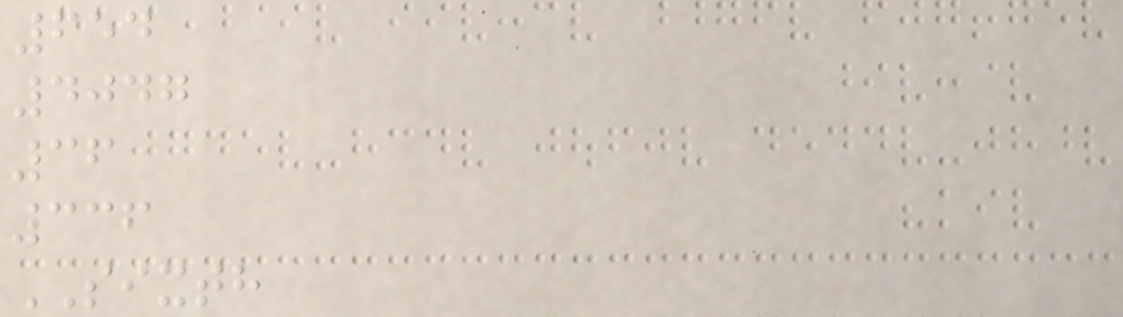654
4047
36
336
SIXTH
